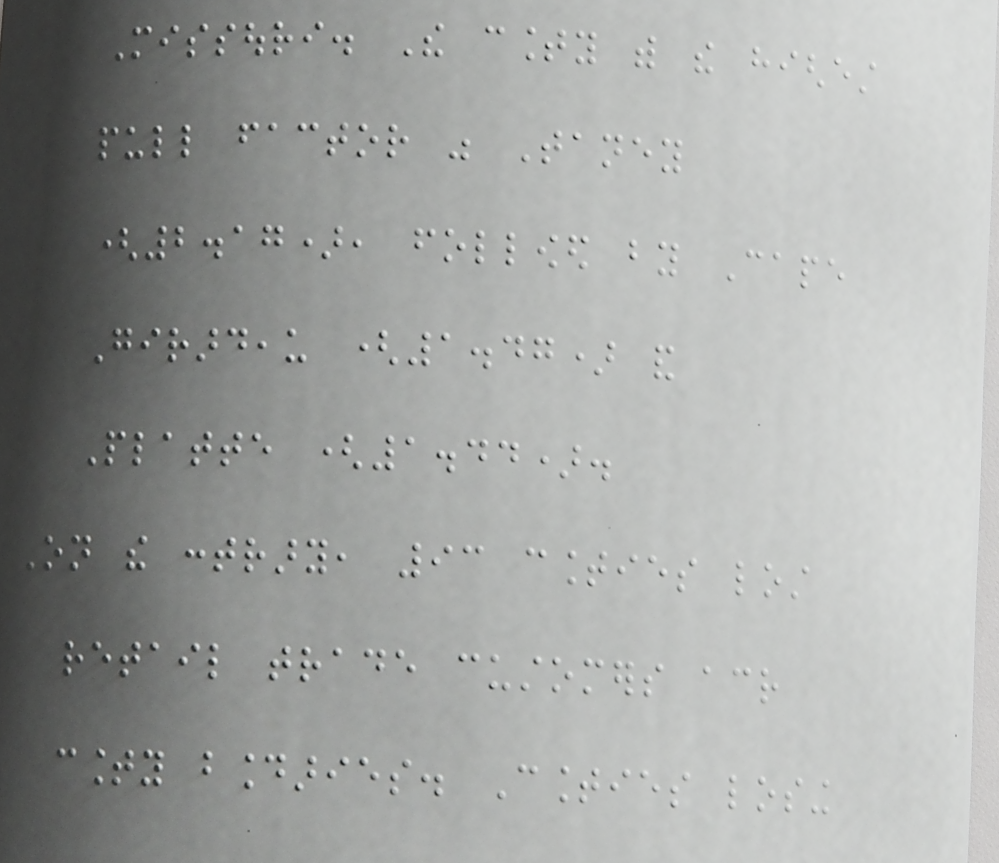Missouri. The county with the highest
pull factor was Taney
(2.17), followed by Cape
Girardeau (1.47) and
Platte (1.44).
On the contrary, 93 counties lost
retail trade customers across
county boundaries. Counties losing
